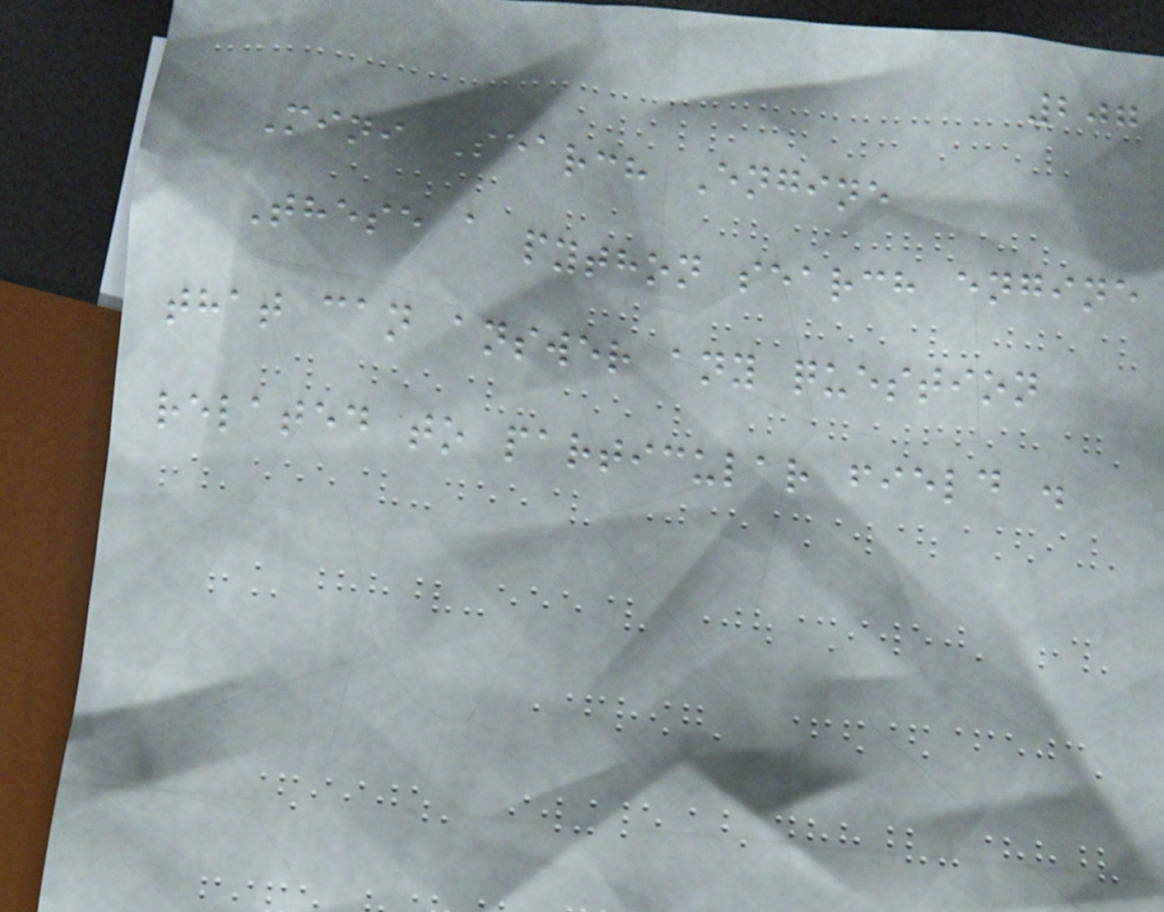207
Mini Search Engine
These a python search engine
that can answer any question
related to particular field .
